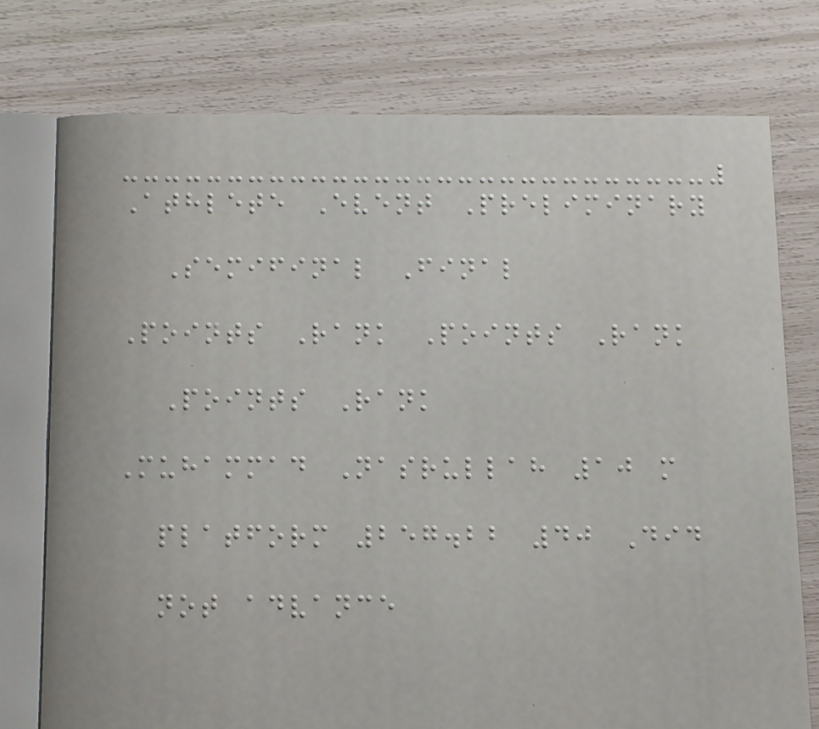Athlete Event Preliminary
Semifinal Final
Points Rank Points Rank
Points Rank
Muhammad Nasrullah 10 m
platform 257.22 40 Did
not advance
